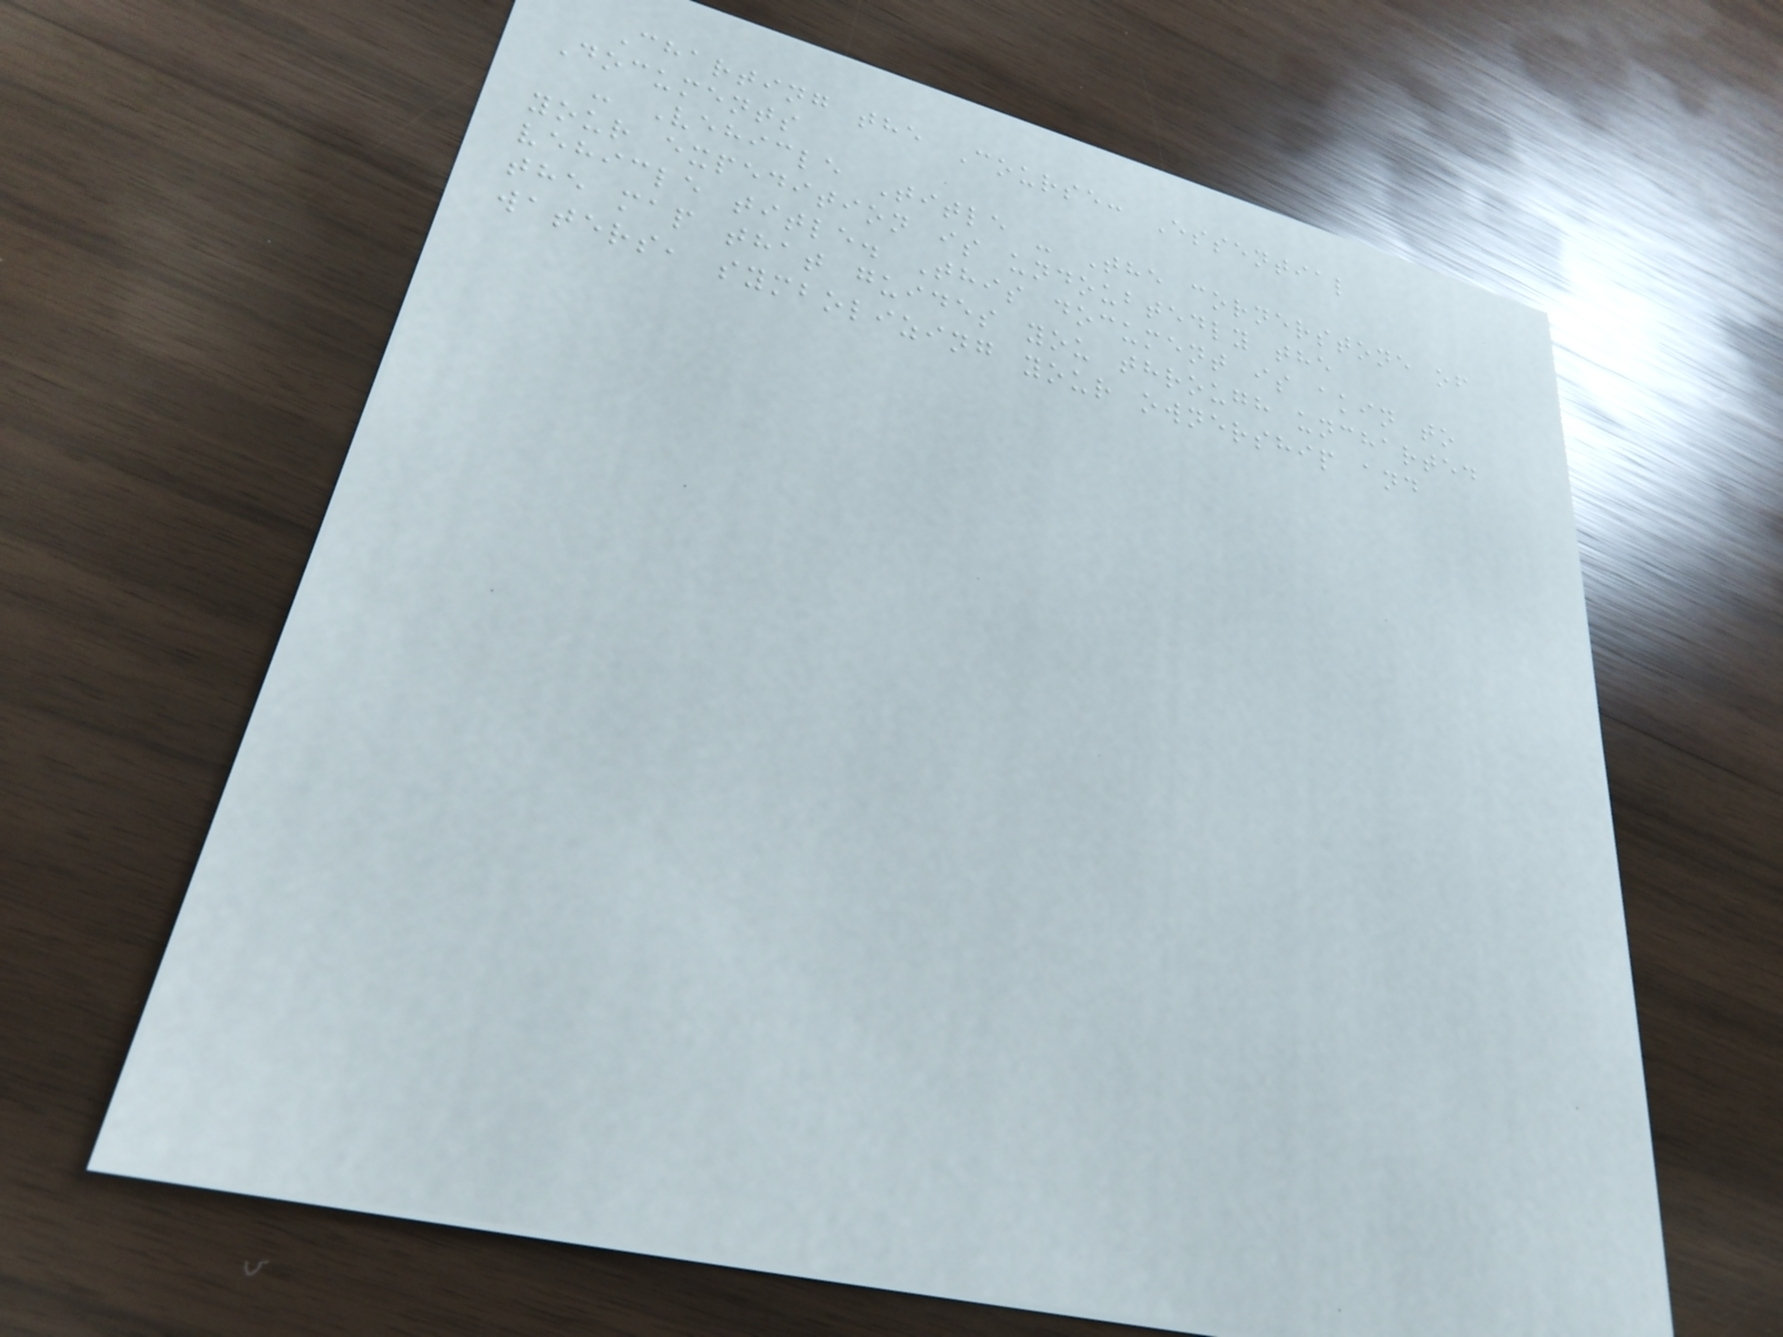Charting the Course: Essential
Documents
- Vehicle Title - The cornerstone of
your expedition is undoubtedly the
vehicle title. This document is akin to
the map that guides you through uncharted
waters, symbolizing your ownership and
